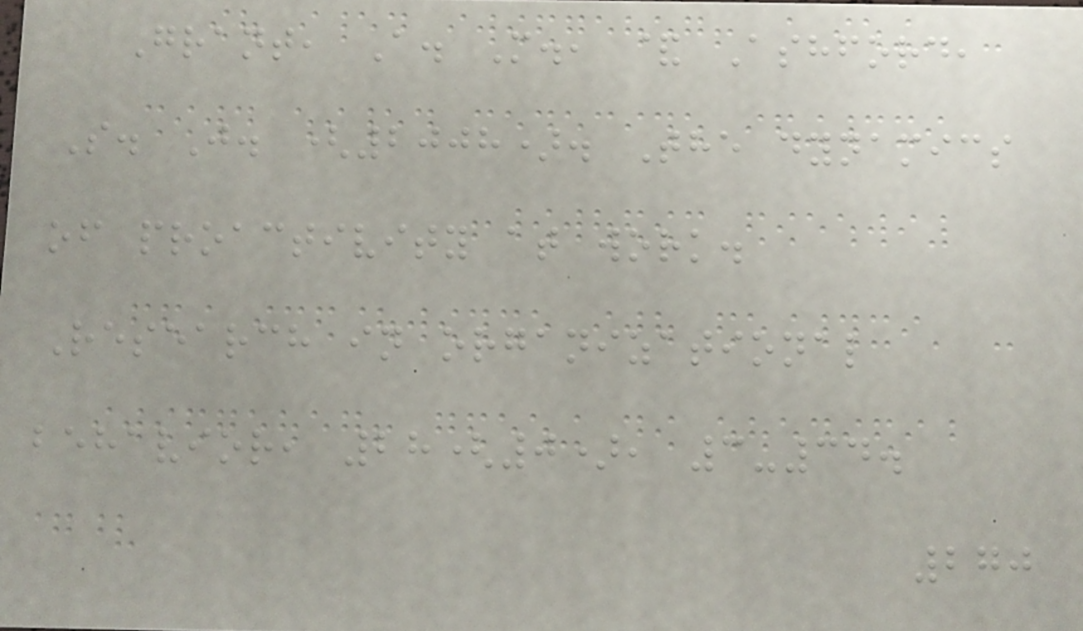Grant, A. M., & Ashford,
S. J. (2008). The dynamics
of proactivity at work.
Research in organizational
behavior, 28(0), 3-34.
270
